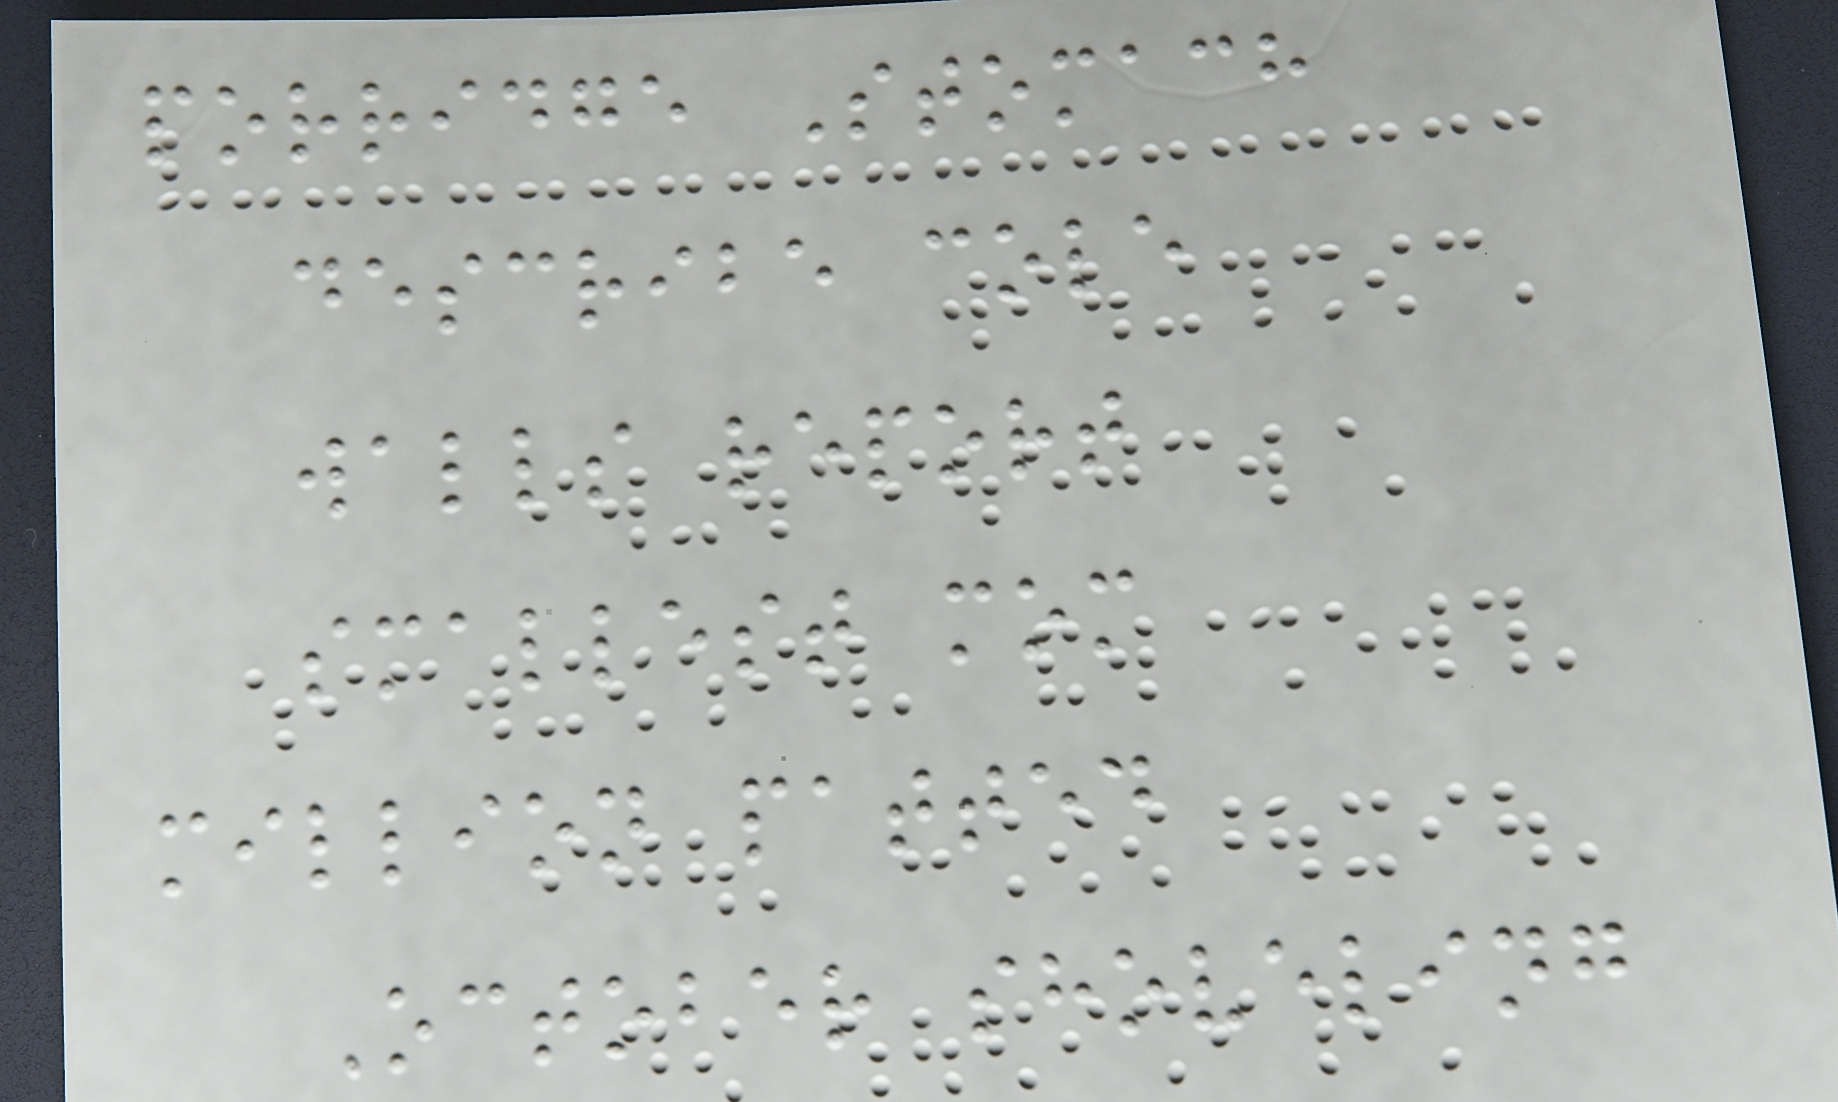porridge Stomach
describe cole
walls report
smallest mom
million patted
October shoveling
